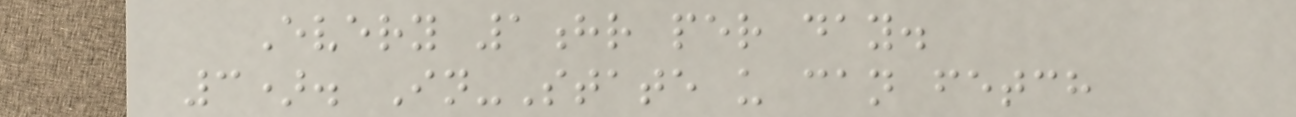Every 1hr per day.
3). In-State u can fetch
